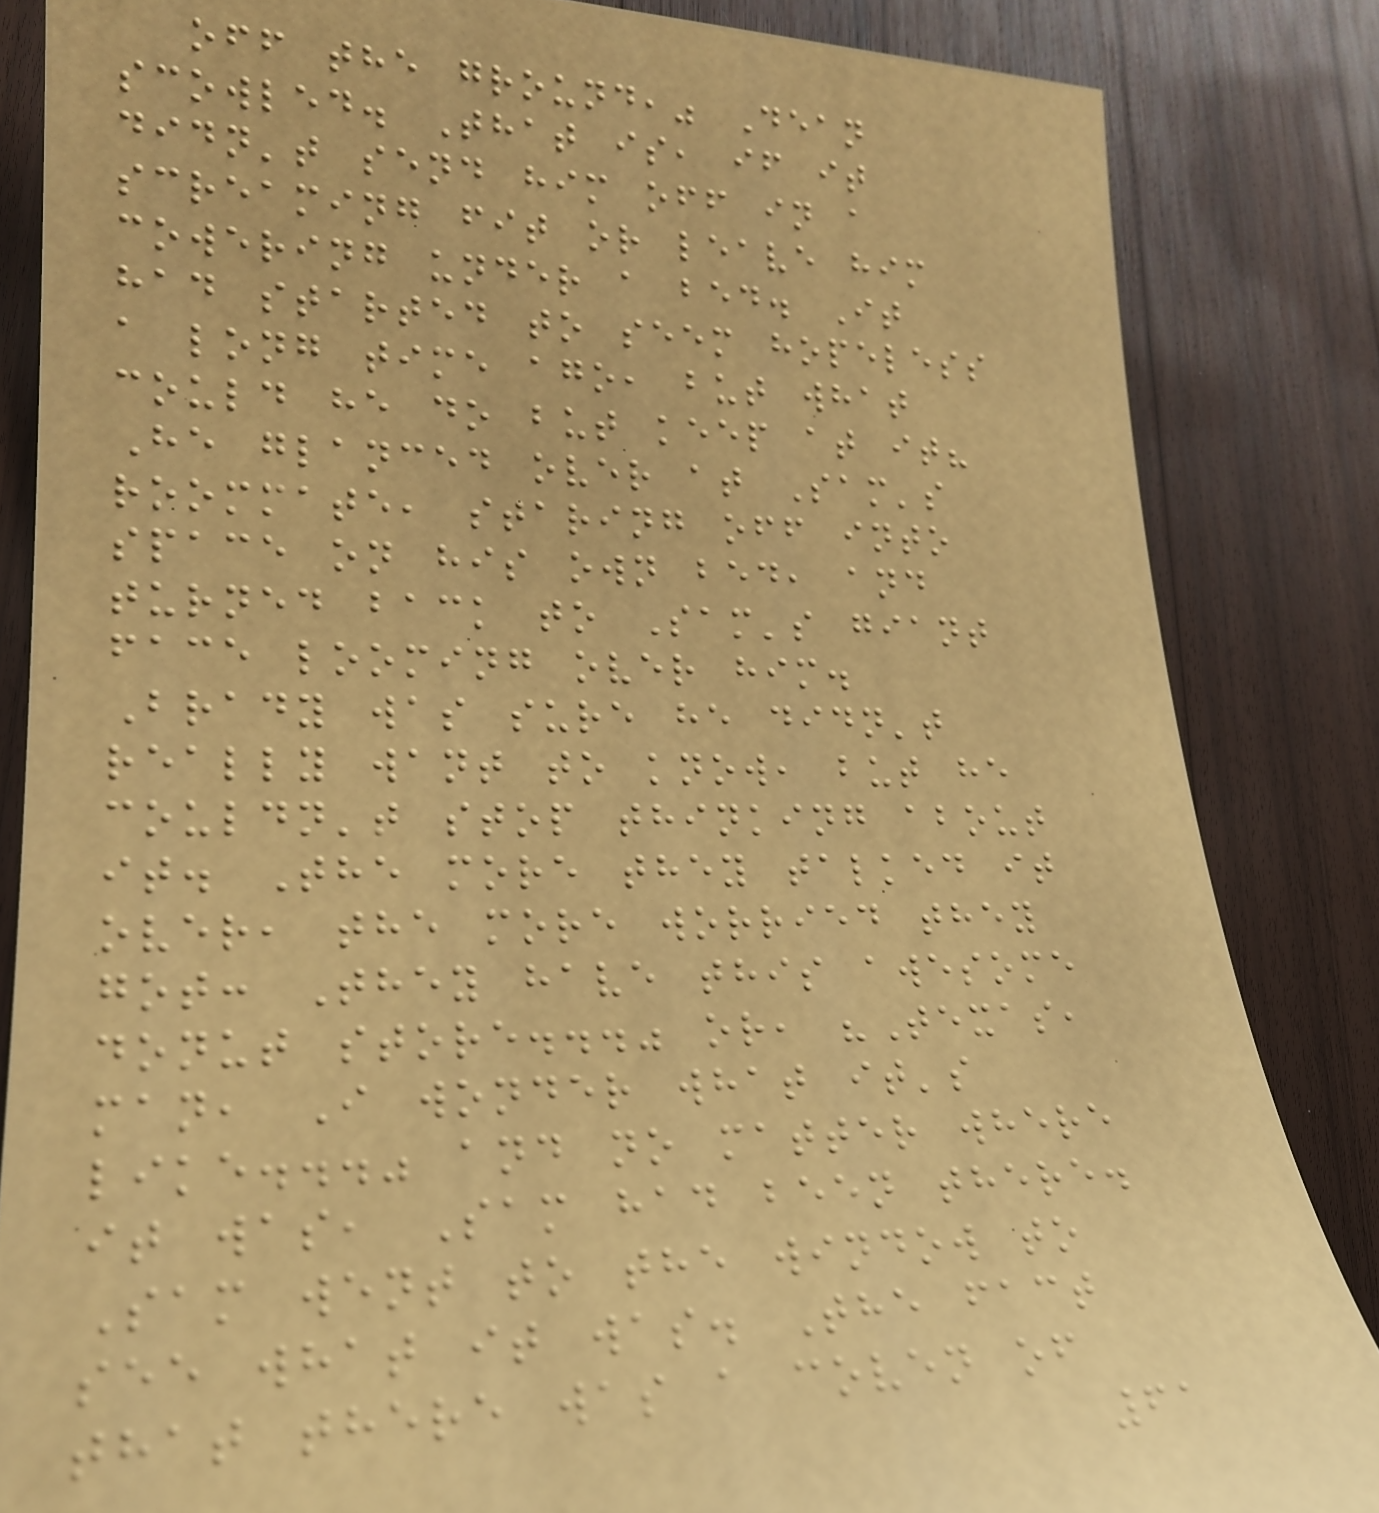off the ground," Dean
scowled. That is, if it
didn't send him off in a
screaming fit or leave him
cowering under a bed. It
had started to seem hopeless
a long time ago, but what
could he do but keep at it?
He glanced over at Sam's
roommate, staring off into
space on his own bed, and
turned back to Sam's giant
face looming over him.
Brady was sure he didn't
really want to know, but he
couldn't stop thinking about
it. The more they talked it
over, the more worried they
got: They have this awesome
donut store..." or, "Texas,
man, I wonder what it's
like..." and no matter where
it was, Sam had been there.
Sam went to the window to
see what it was. The fact
that there was a coven of
61
